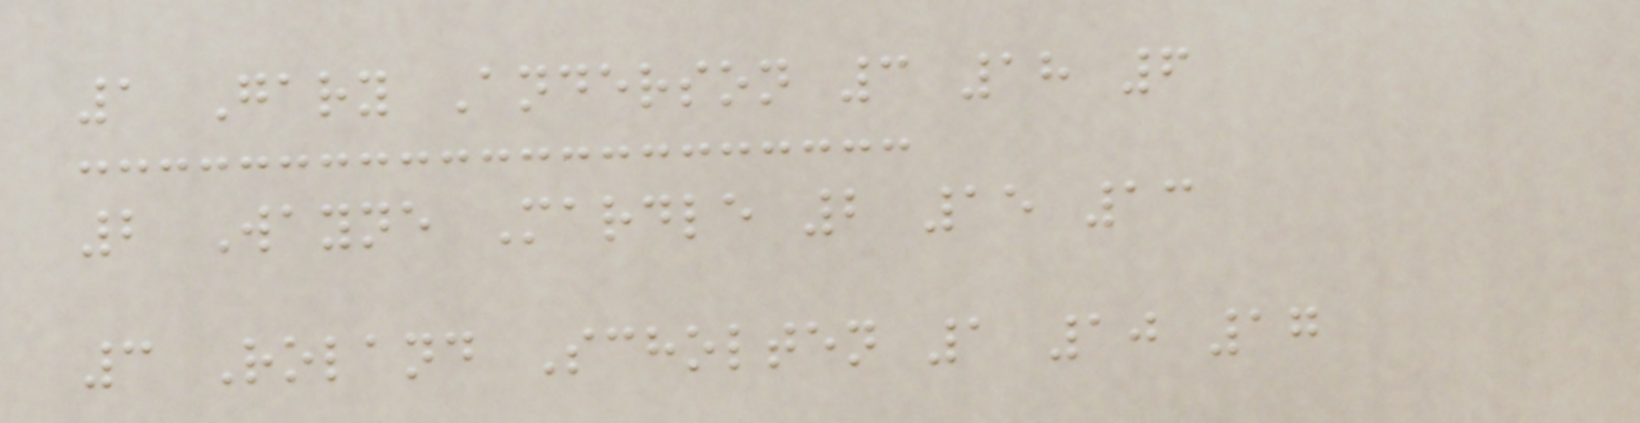1 Gary Anderson 3 18 6
2 Wayne Mardle 2 15 13
3 Roland Scholten 1 10 17
